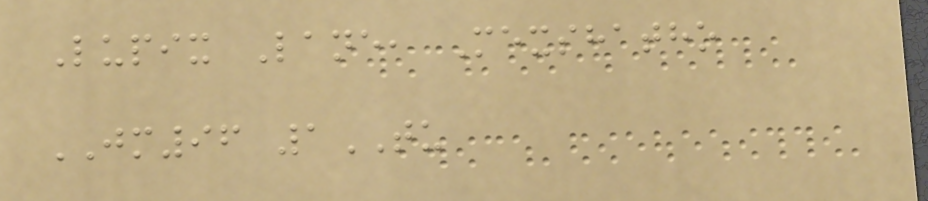Lupix Lane, Mexshatho
JM96 1TU
